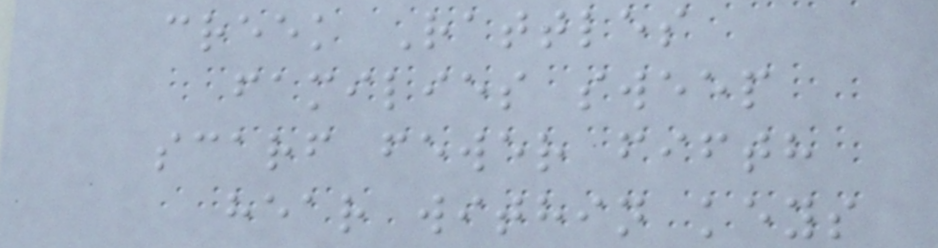creek Rattles
families sweep
scarf fewer fifth
hear within keys
